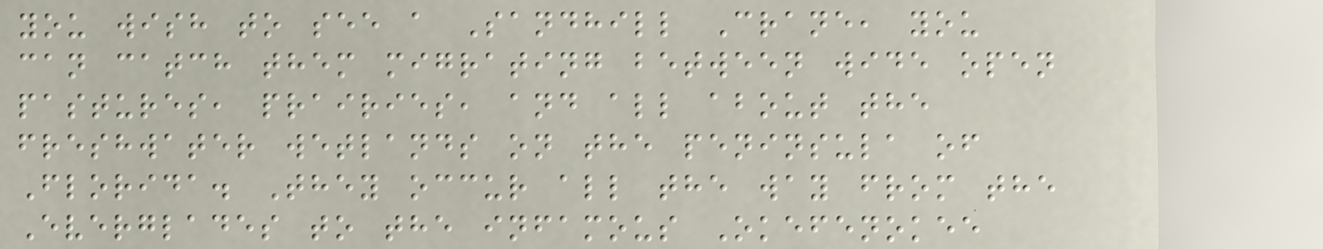you wish to see a Sandhill Crane, you
can catch them migrating between wide open
pastures, prairies, and all about the
freshwater wetlands on the peninsula of
Florida. They occur all the way from the
Everglades to the infamous Okefenokee
